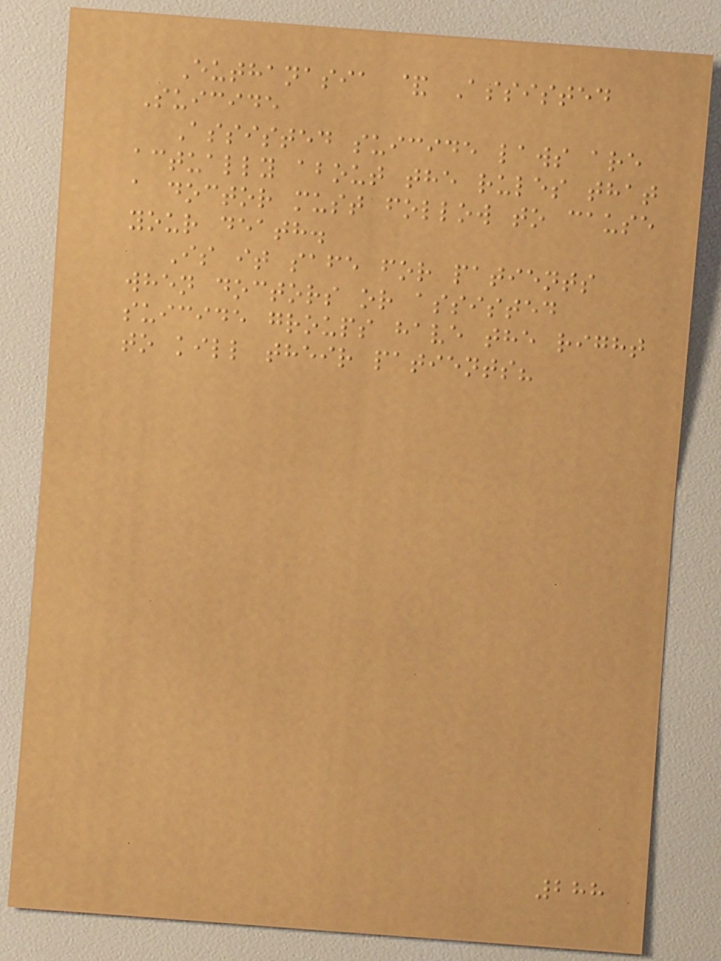Euthanasia & Assisted
Suicide
Assisted suicide laws are
actually about the rules that
a doctor must follow to cause
your death.
Is it safe for patients
when doctors or assisted
suicide groups have the right
to kill their patients?
288
